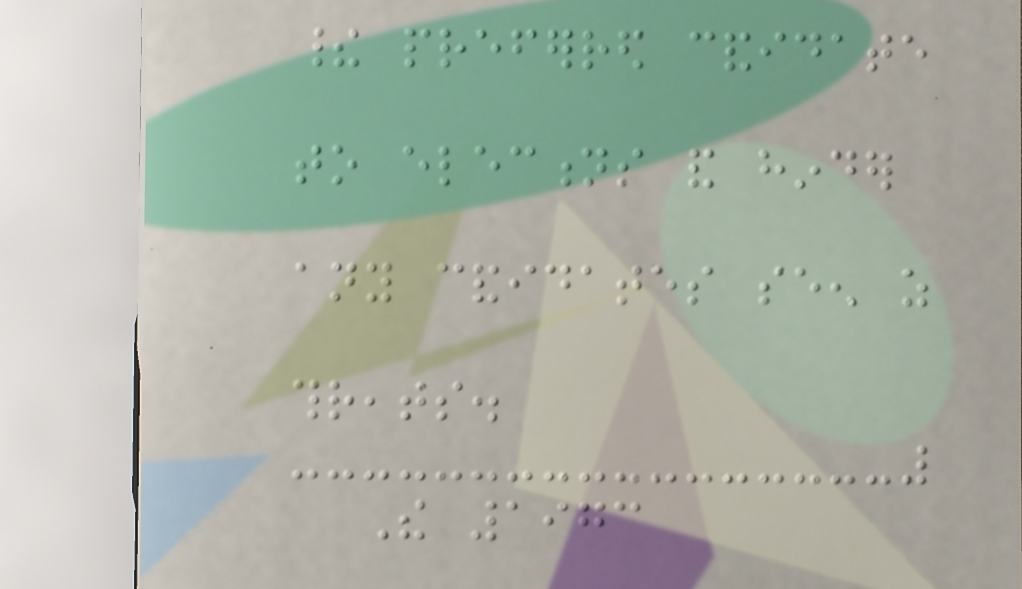their preferred candidate
to elections and hinder
any candidates seen as
threats.
The 1973
